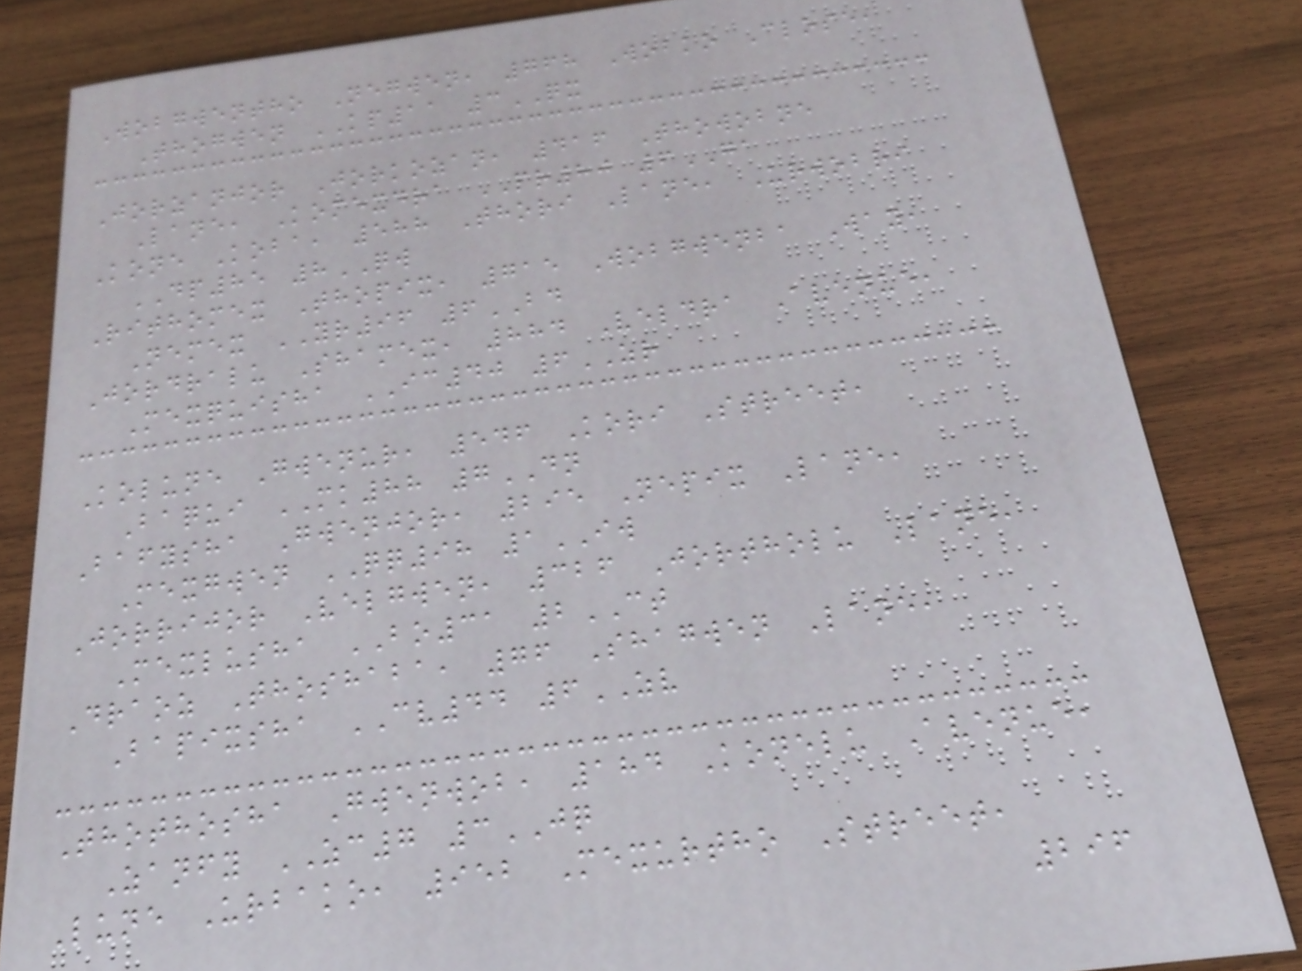Wobgwentho Negwen, 768 Wobko Close,
Thogwen KP11 3QX
Jorzanjor Jorkozan, 416 Thowobne
Lane, Komexdra PR80 6GA
Kone Koba, 588 Thori Lane, Urwobri
DP85 8QW
Rithomex Thopix, 715 Wobgwenba Way,
Nemex YR96 6BD
Jordralu Shamex, 884 Veldra Avenue,
Mexquisha IC40 6ZR
Kolune Gwenur, 546 Kori Street,
Baqui MK88 7DN
Bafysha Gwenjor, 295 Nepix Lane,
Mexgwen QQ98 1IW
Jorrijor Velgwen, 326 Jortholu Lane,
Mexlusha BO31 2CT
Draoz Thoshaba, 76 Shagwen Lane,
Bapixsha CV44 6ZV
Thothosha Gwenwob, 184 Konelu Avenue,
Zanfy ZC7 3JQ
Lune Urbako, 952 Mexurtho Street,
296
